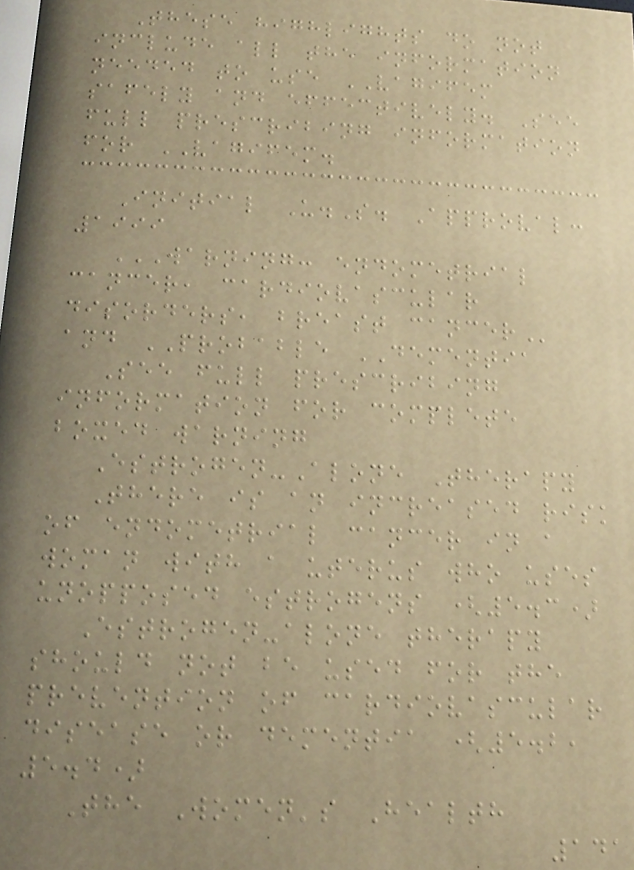These highlights do not
include all the information
needed to use VAGIFEM
safely and effectively. See
full prescribing information
for VAGIFEM.
Initial U.S. Approval:
1999
WARNING: ENDOMETRIAL
CANCER, CARDIOVASCULAR
DISORDERS, BREAST CANCER
and PROBABLE DEMENTIA
See full prescribing
information for complete
boxed warning
Estrogen-Alone Therapy
There is an increased risk
of endometrial cancer in a
woman with a uterus who uses
unopposed estrogens (5.3)
Estrogen-alone therapy
should not be used for the
prevention of cardiovascular
disease or dementia (5.2,
5.4)
The Women's Health
141
